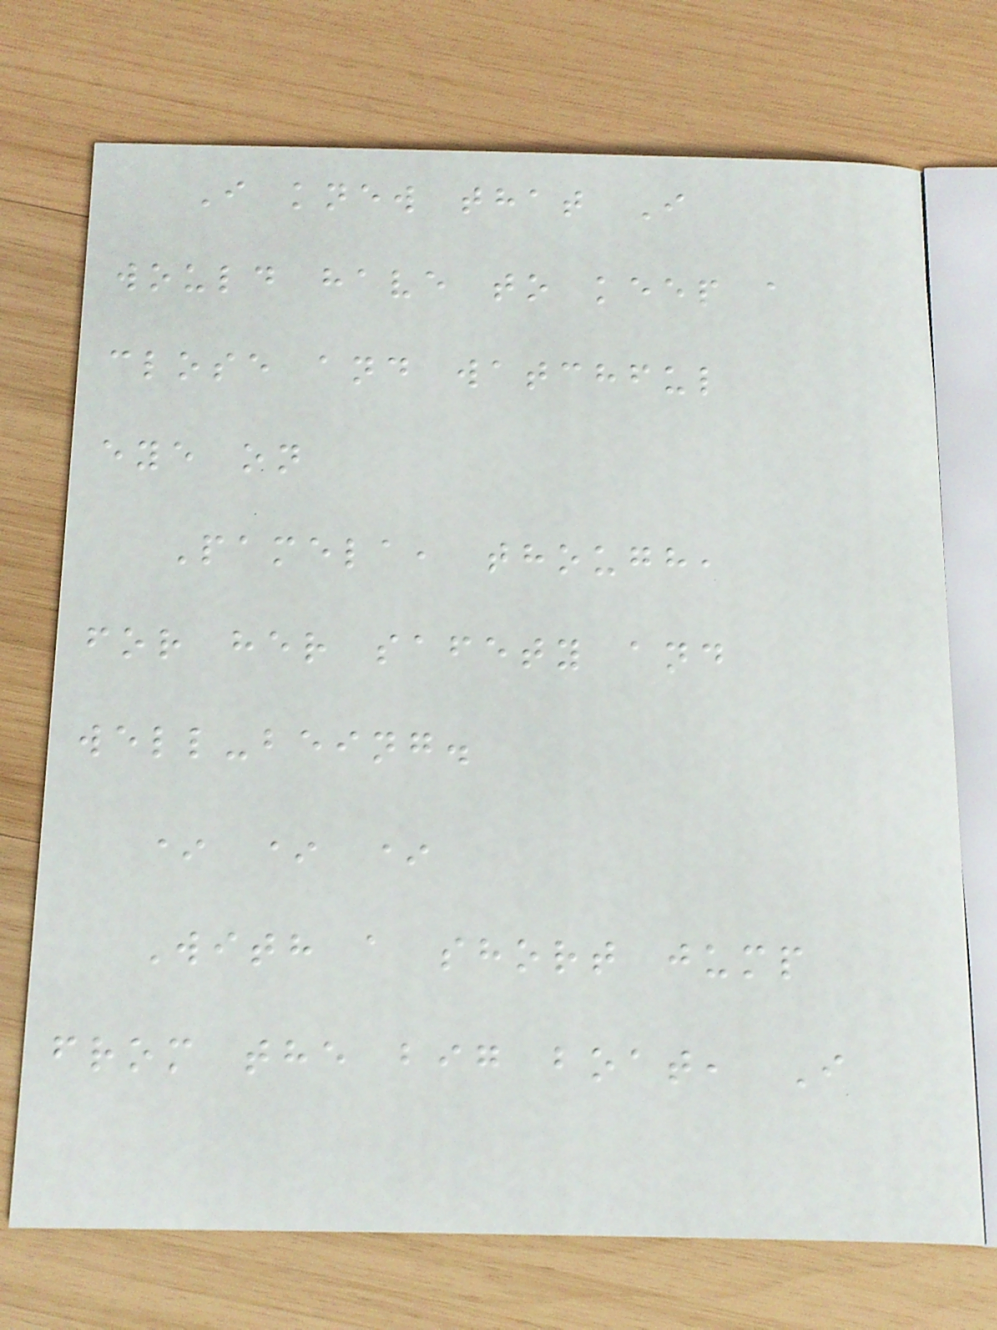I knew that I
would have to keep a
close and watchful
eye on
Pamela, though,
for her safety and
well-being.
* * *
With a short jump
from the big boat, I
